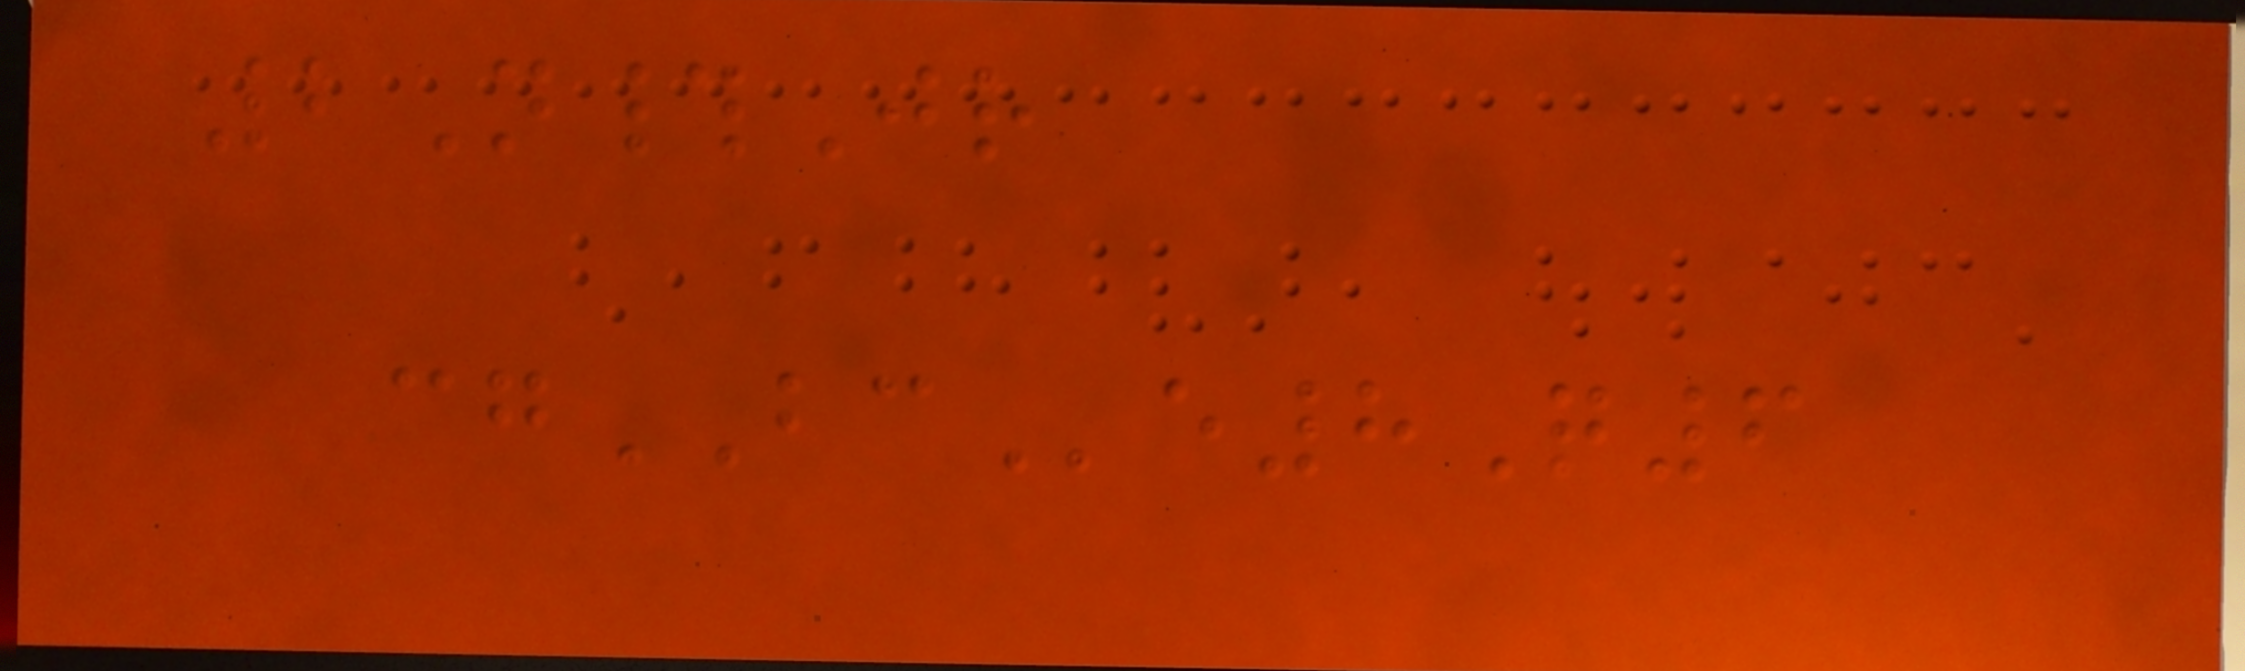2N#Jr
cgBCe8Q6
